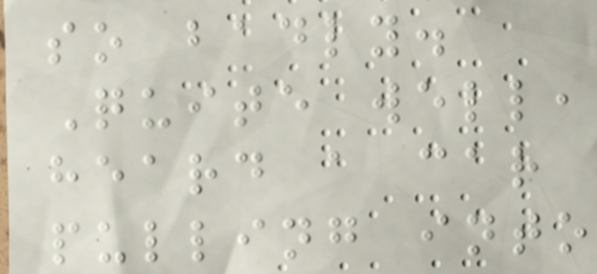so badly.
Quite well,
heard a car
pulling into
